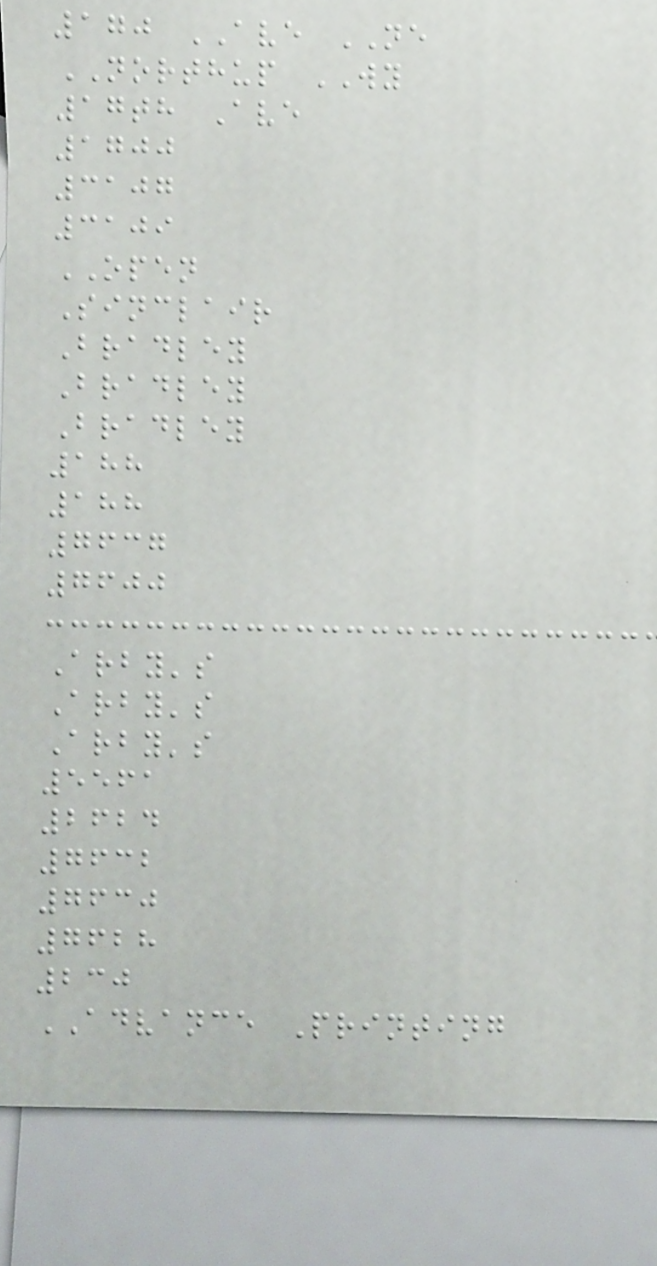170 AVE NE
NORTHUP WY
17th Ave
1700
3107
3109
OPEN
Sinclair
Bradley
Bradley
Bradley
188
188
7637
7600
Arby's
Arby's
Arby's
5561
2624
7632
7630
7628
230
ADVANCE Printing
